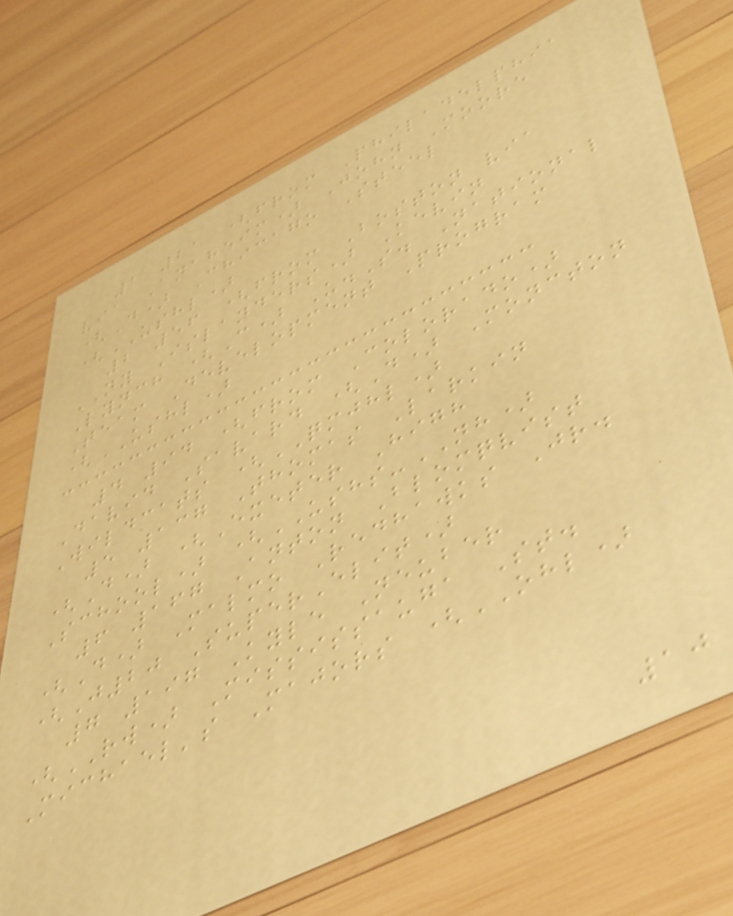1 21 (from Philadelphia
via Anaheim) John Moore
(D) Chicago Steel
(USHL)
2 56 (from Boston via
NY Islanders) Kevin
Lynch (C) U.S. National
Team Development Program
(USHL)
4 94 (from Colorado)
David Savard (D) Moncton
Wildcats (QMJHL)
5 137 Thomas Larkin
(D) (Exeter High
School) (USHS-NH)
6 167 Anton Blomqvist
(D) Malmo Redhawks Jr.
(J20 SuperElit)
7 197 Kyle Neuber
(RW) Mississauga St.
Michael's Majors (OHL)
10
